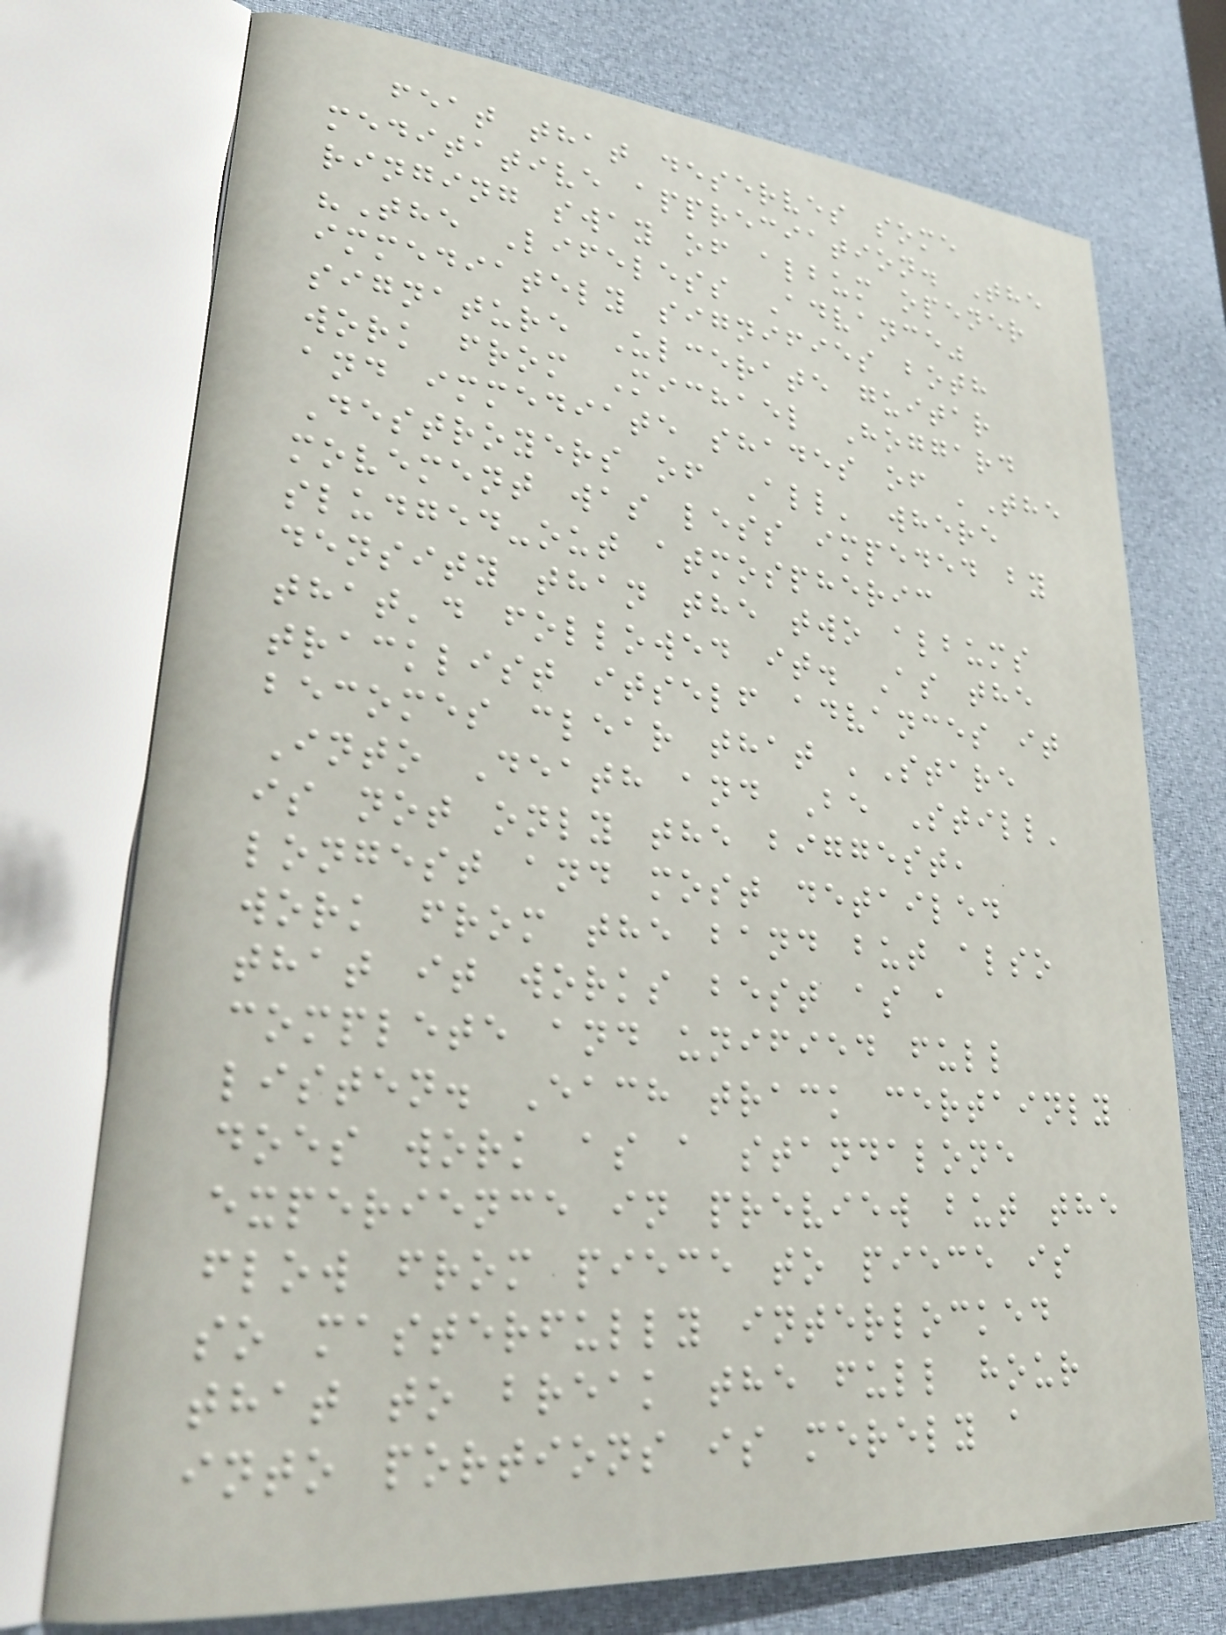feat that deserves some
meditative appreciation. The
ringing sway of album opener
"The Lifeless Advance"
immediately signifies both
signature Ulcerate guitar
work from Michael Hoggard
and immediate shades of 'The
Destroyers of All' where
movement was less impeded by
sludged-out atmospheric
density than the two albums
that'd followed it. As the
tracklist itself advances it
becomes clear that 'Stare
Into Death and Be Still'
is not only the biggest,
longest and most detailed
work from the band but also
that it works best as a
complete and unified full
listen. Each track certainly
does work as a standalone
experience in preview but the
flow from piece to piece is
so masterfully interlocked
that to break the full hour
into portions is merely a
